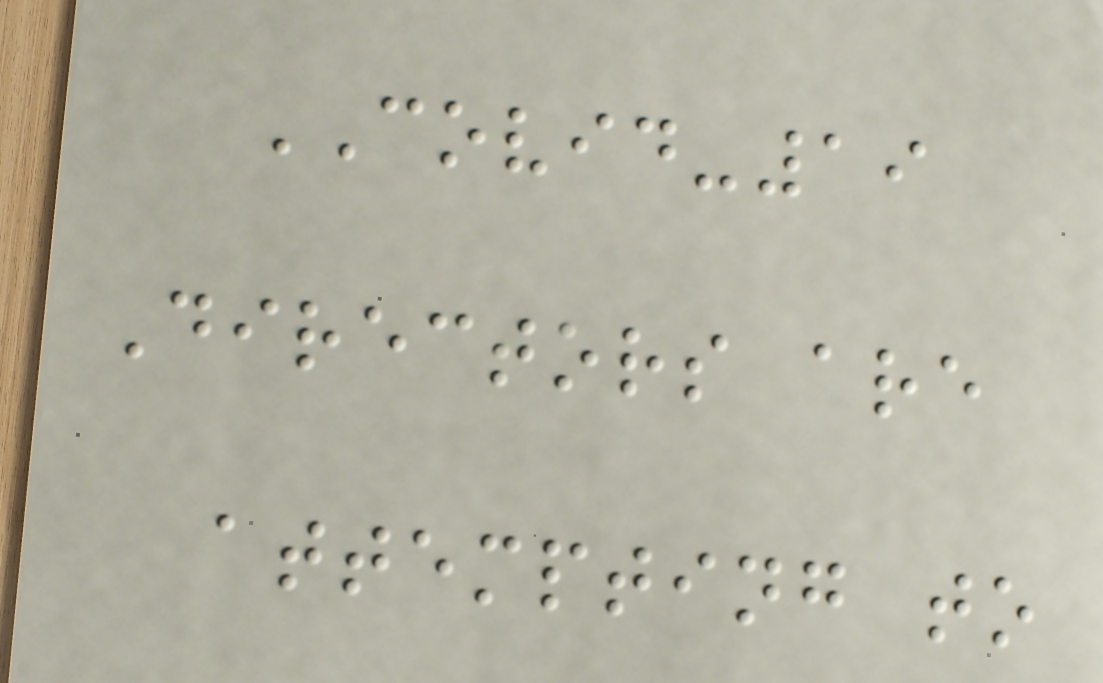COVID-19
Directors are
attempting to
